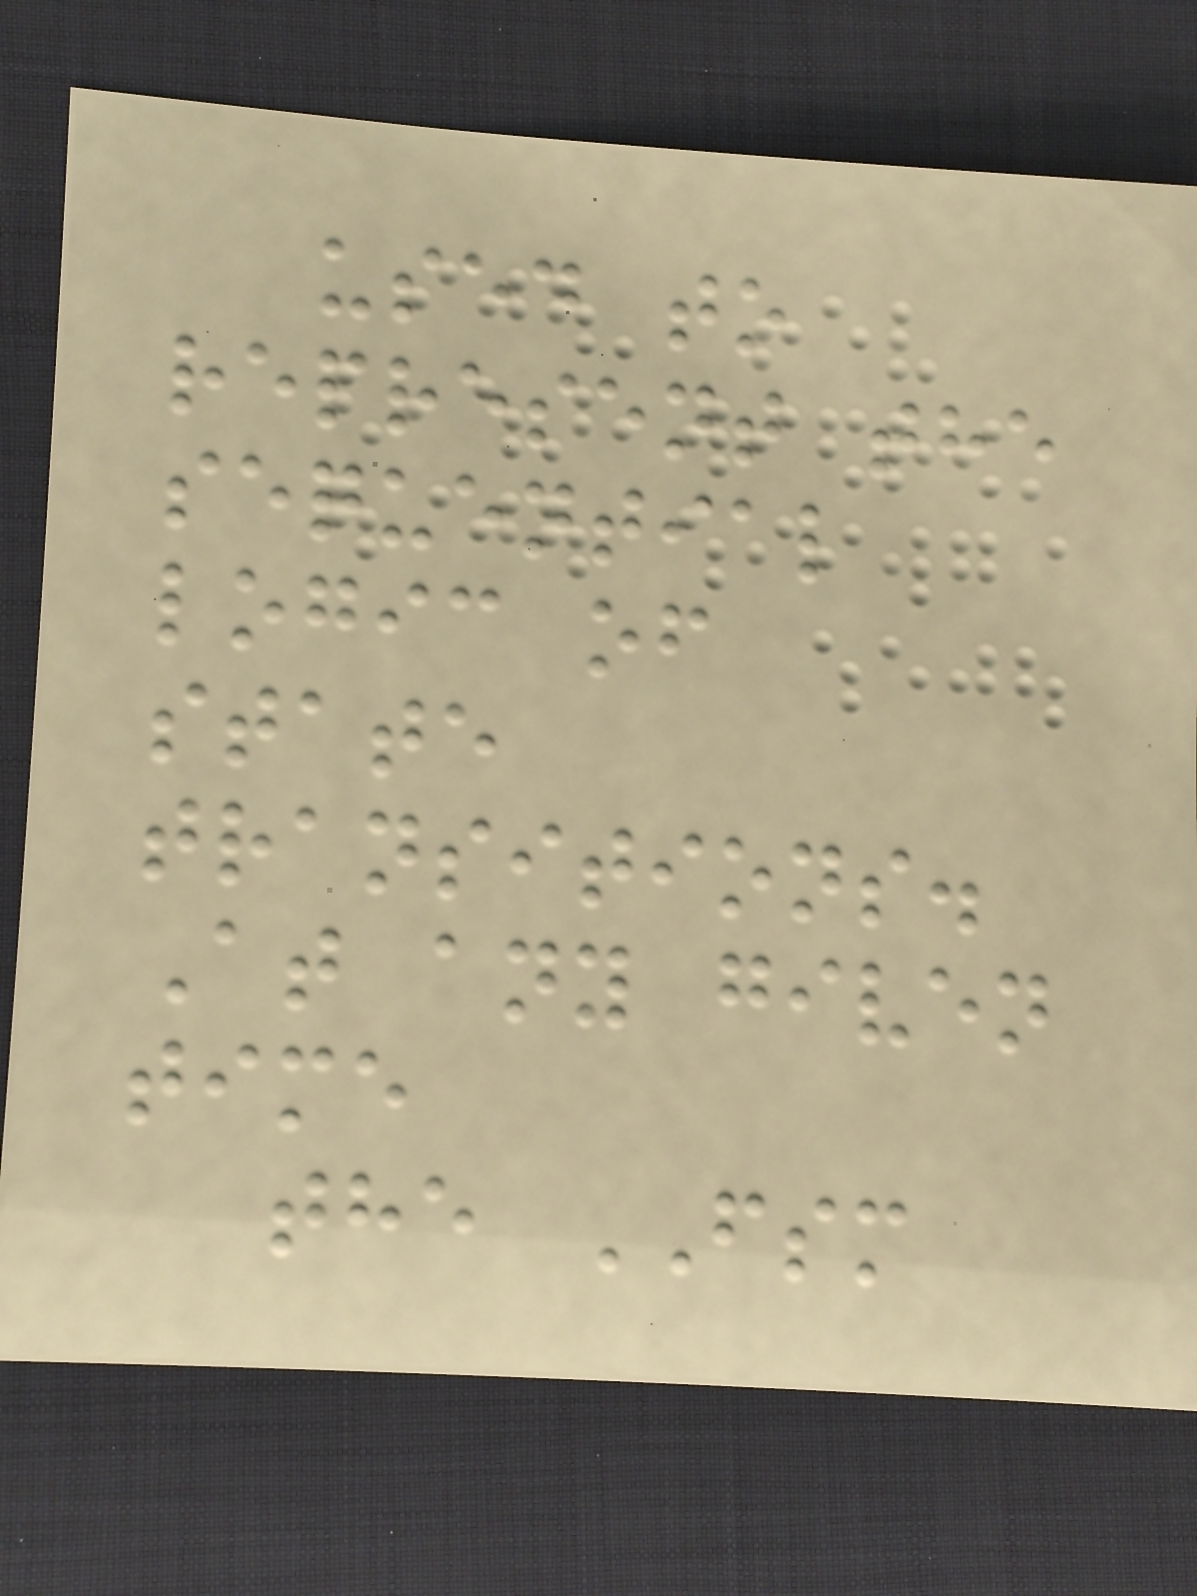used to
represent the
sequential
logic of
state
transitions.
At any given
time
the FSM
